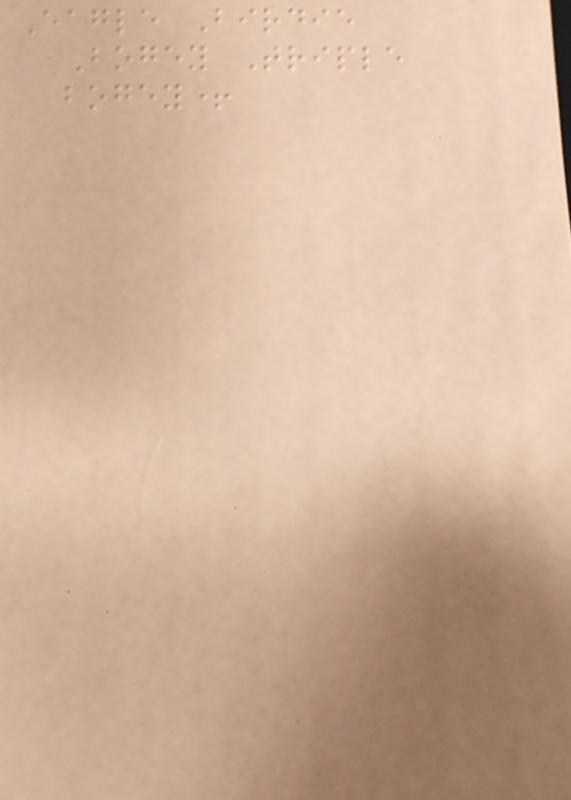Eagle Birdie
Bogey Triple
bogey+
